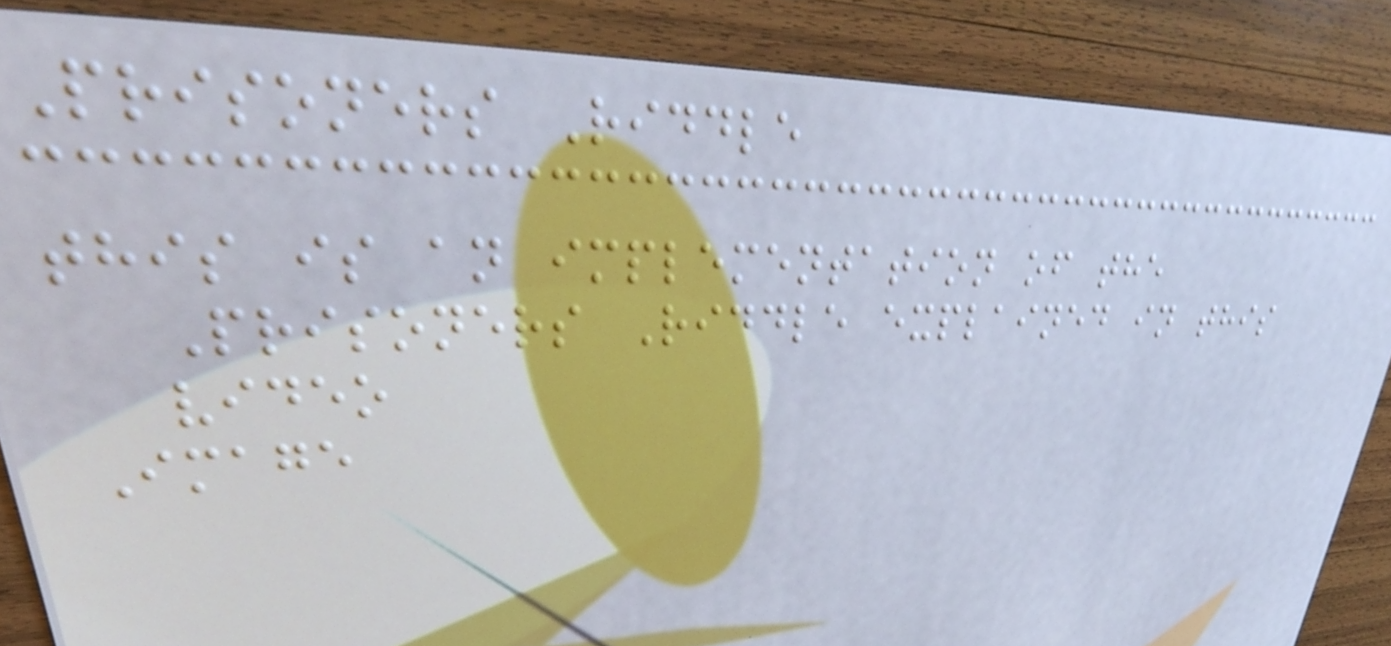Prisoners Riddle
this is an implementation of the
Prisoners Riddle explained in this
video
Image
